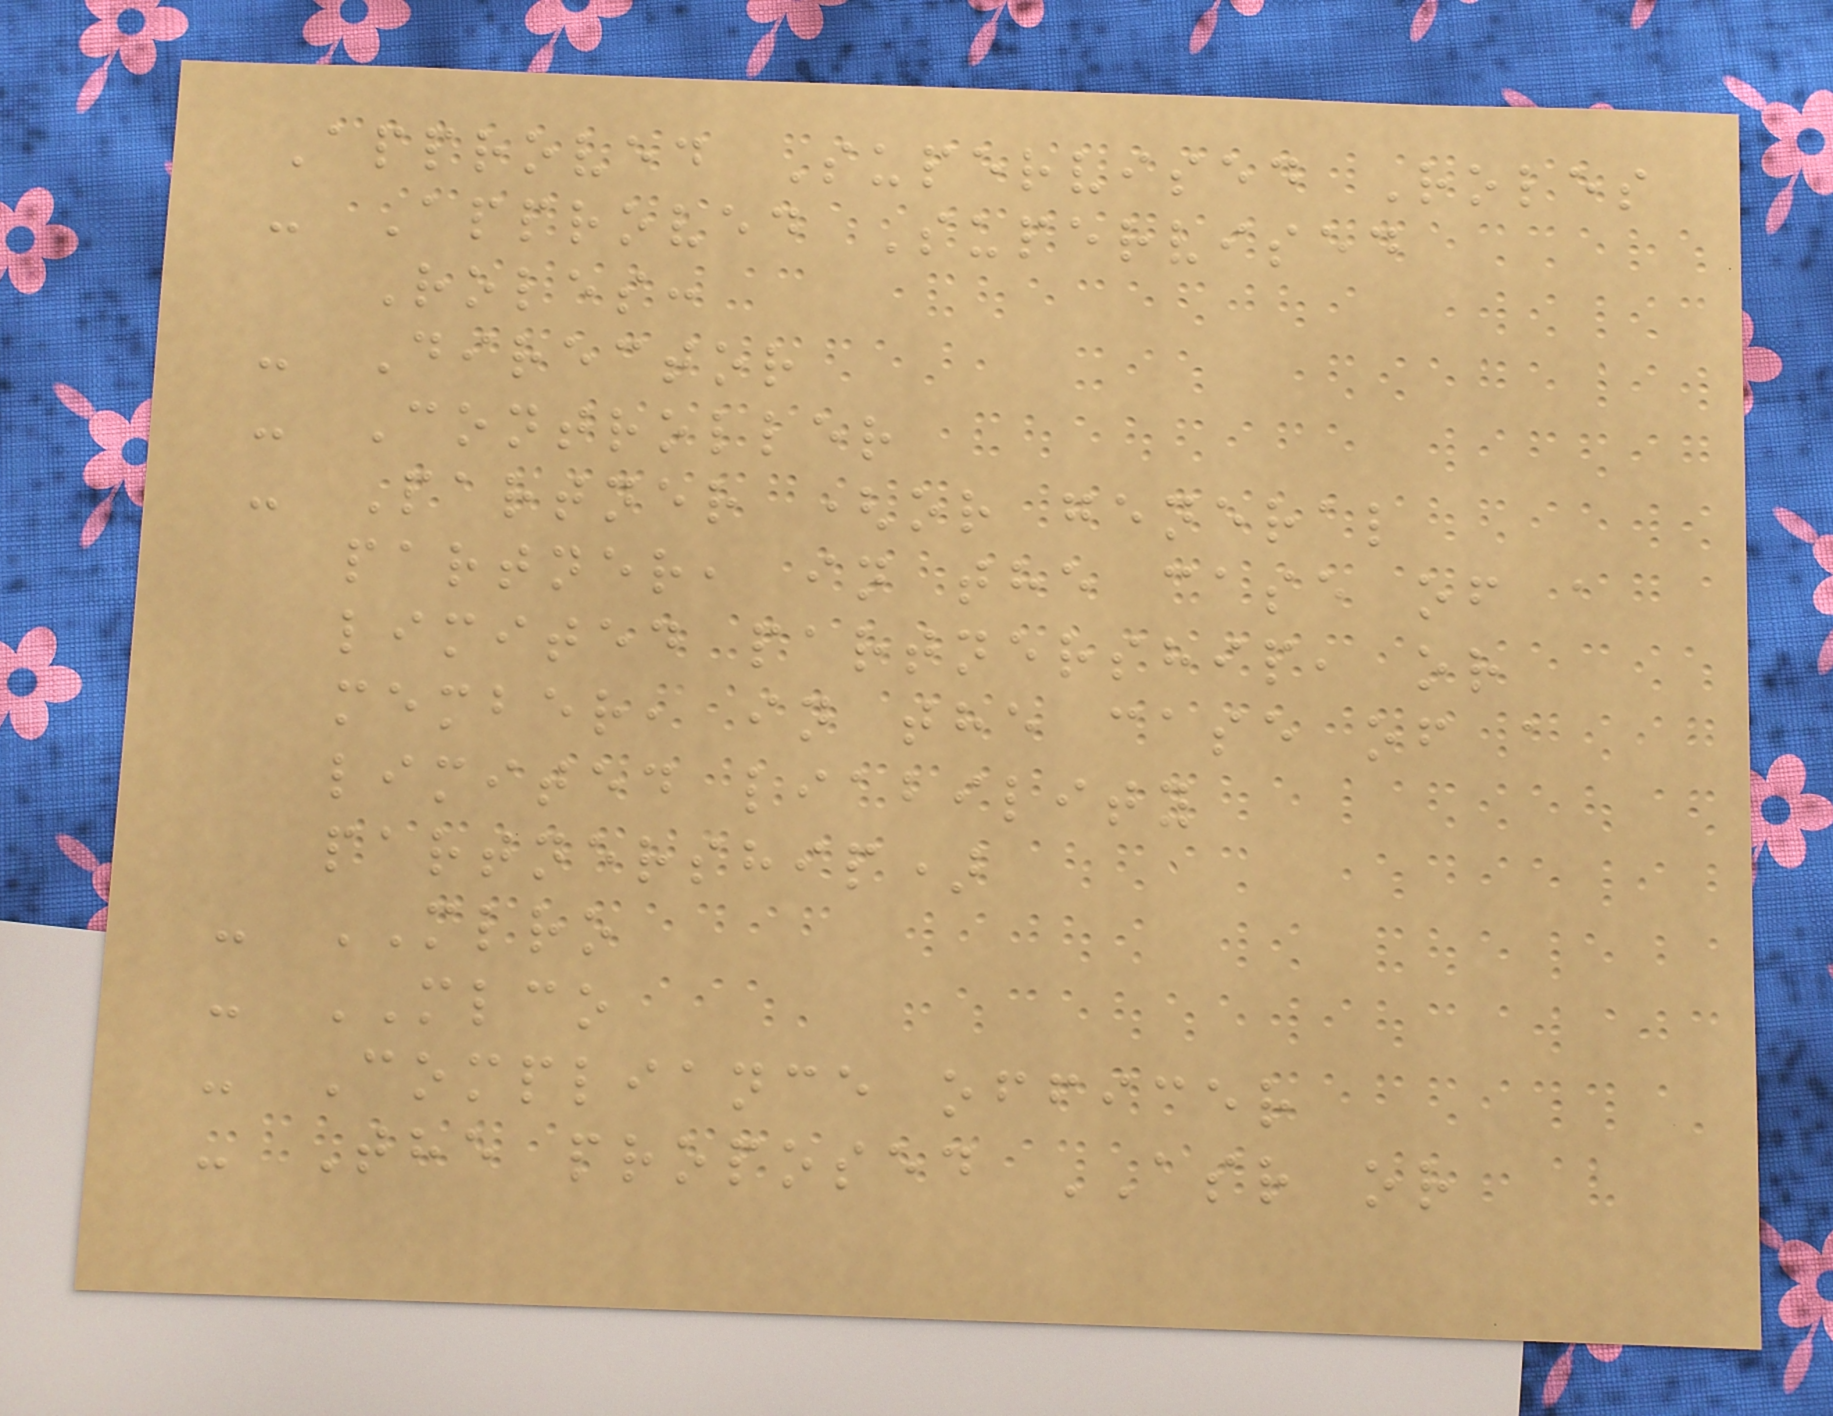Approved Supervised Roles
- Approved Supervised
Roles:
- Director
- Controller
- Partner (or general
partner, in the case of a
limited partnership, or
member, in the case of a
limited liability
partnership)
- MLRO
- MLCO
- Compliance officer
- The proposed ASR or
